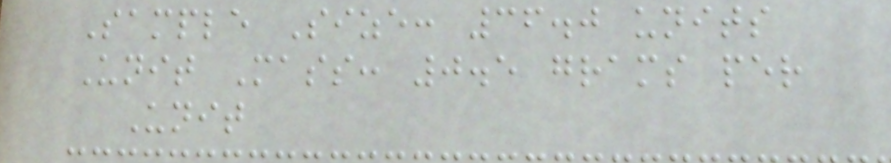Sample Size: 36.0 units
Unit Mass: 0.5 grams per
Unit
